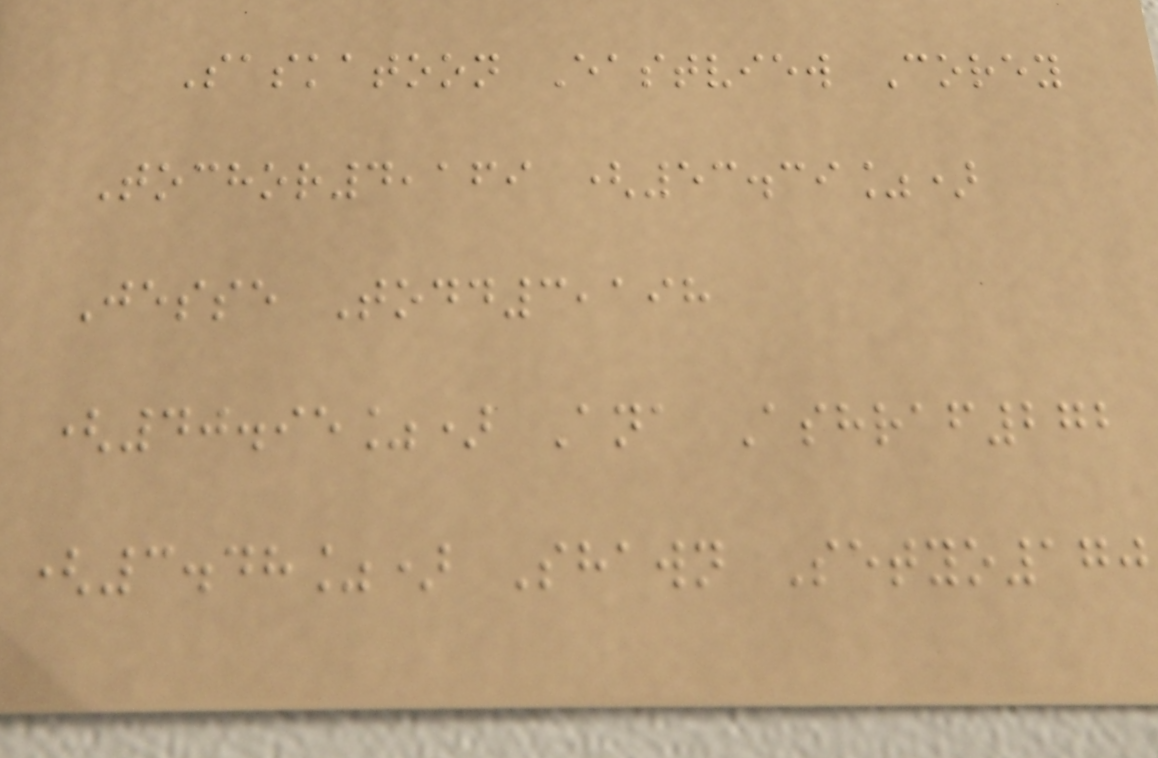Saskatoon Eastview Corey
Tochor4,169 (53.39%)
Jesse Todd3,198
(40.95%) Ana Ashraf272
(3.48%) Shawn Setyo170
